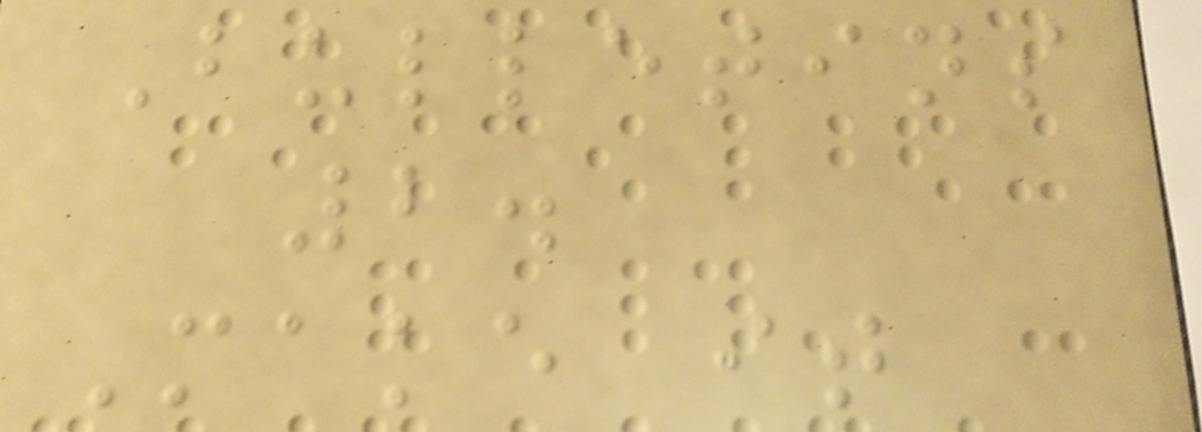Bulletins
2.
Make it
